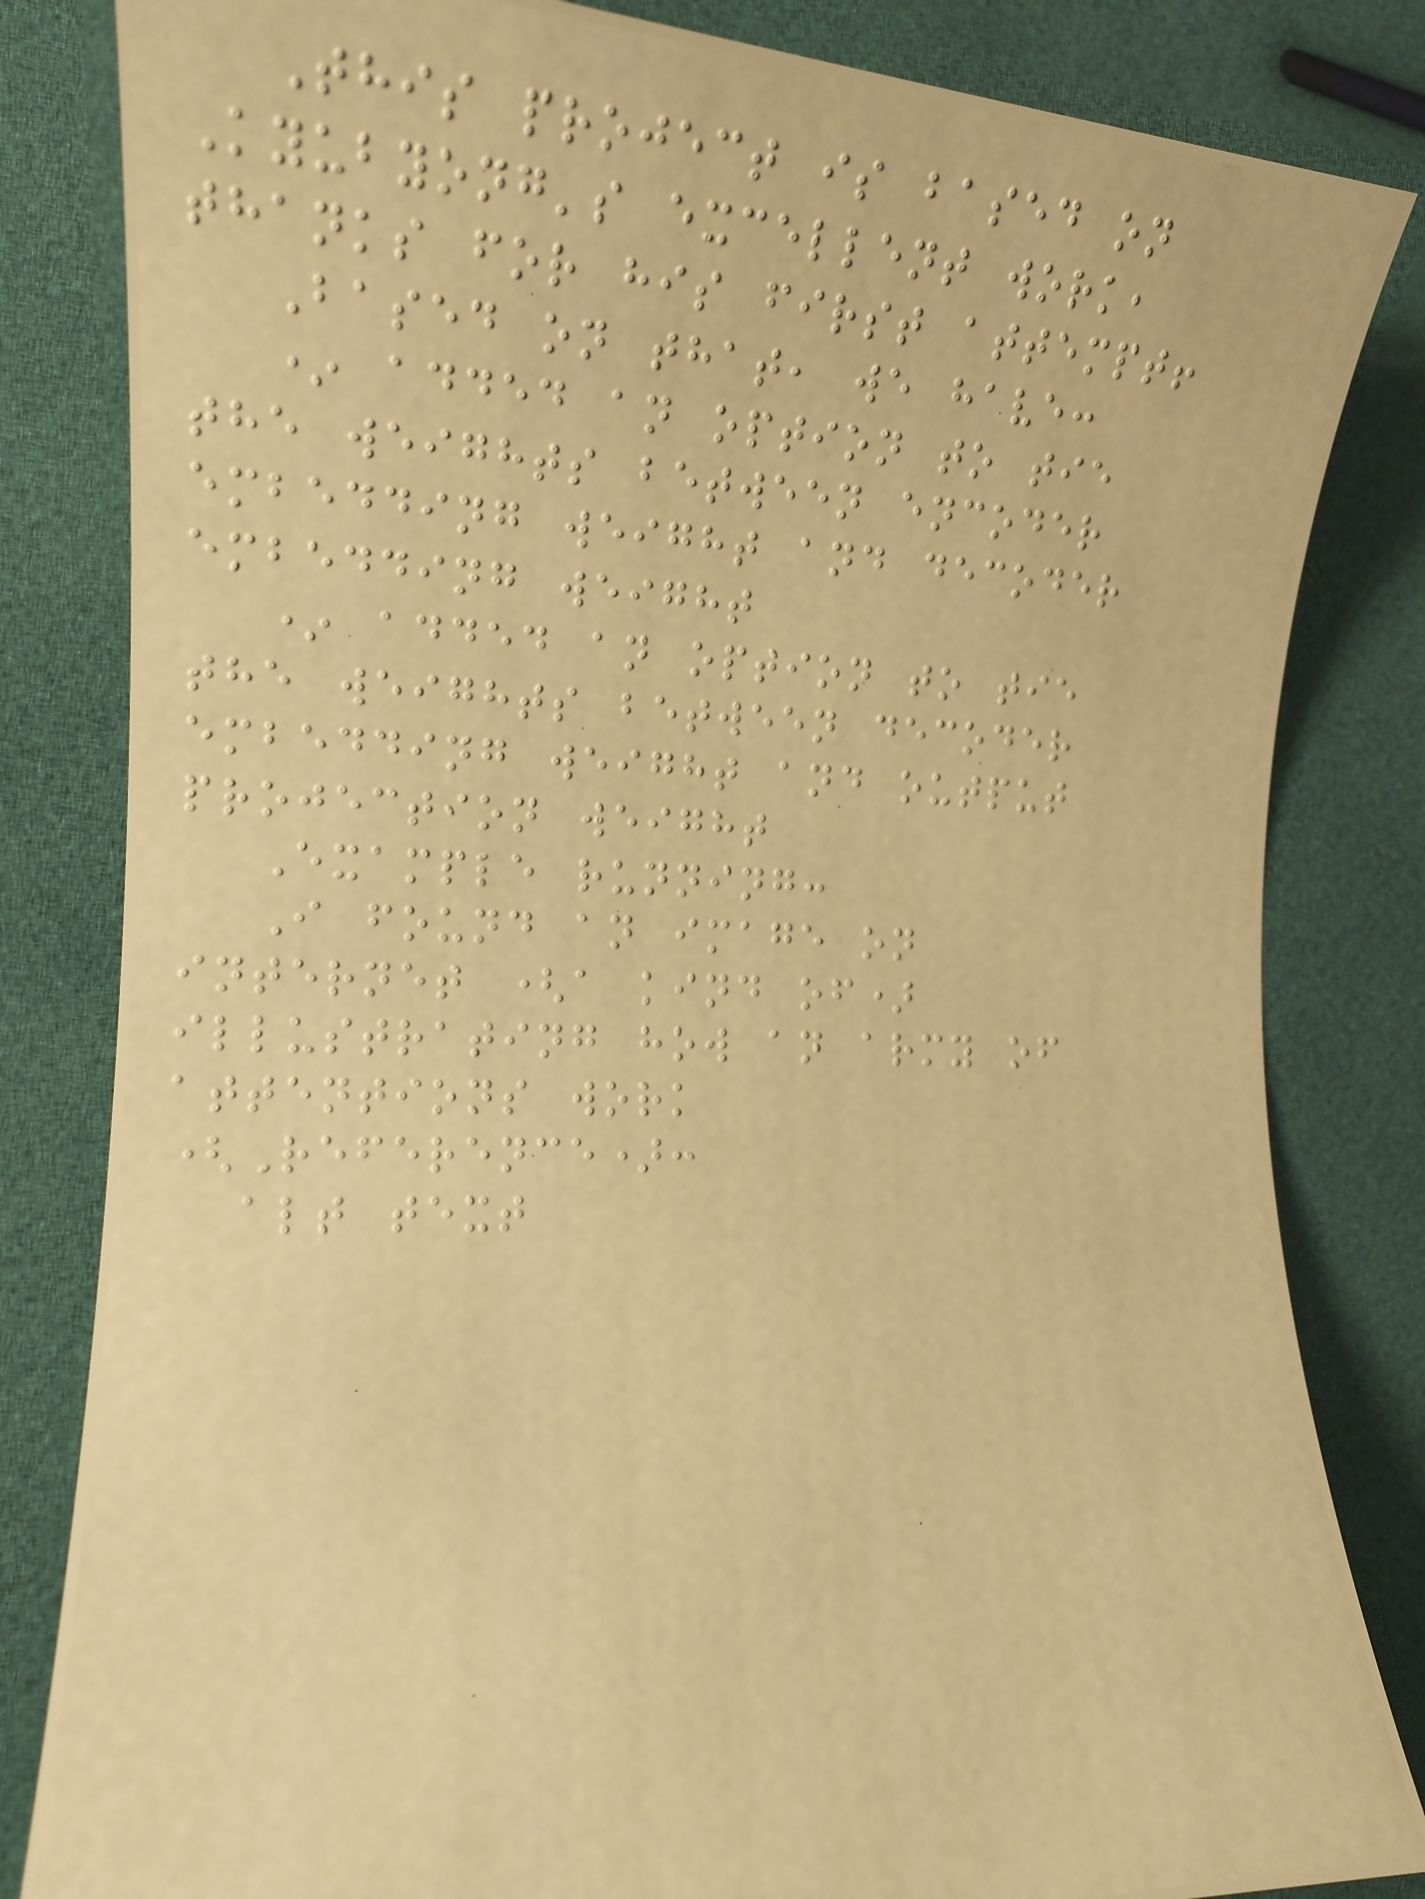This project is based on
Kyubyong's excellent work,
thanks for his first attempt!
Based on that, we have:
* added an option to tie
the weights between encoder
embedding weight and decoder
embedding weight
* added an option to tie
the weights between decoder
embedding weight and output
projection weight
Example running:
I found an image on
internet (a kind of)
illustrating how an army of
attentions work
(Reference):
alt text
